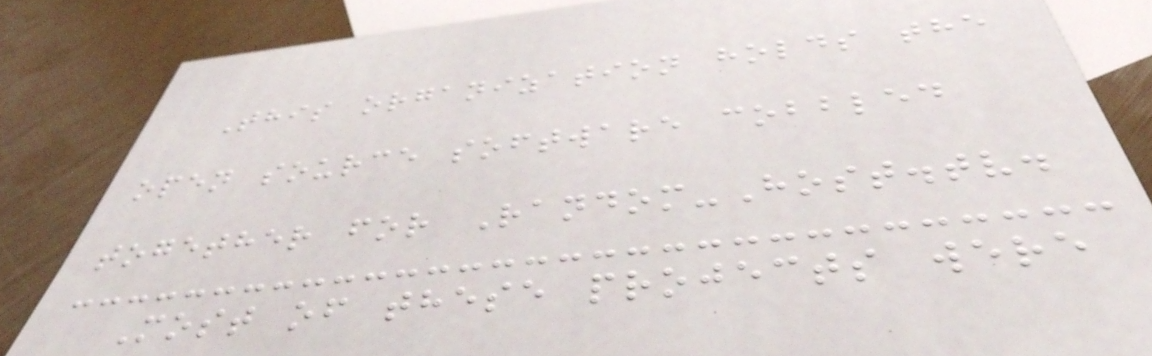This organization holds the
open source software cobbled
together for Random-Host.tv.
Most of these projects were
